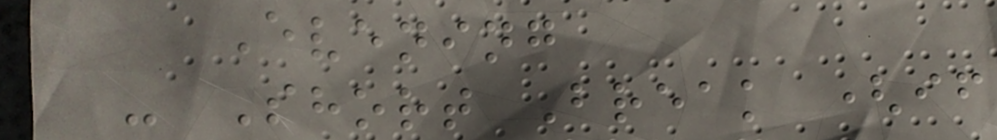Evening
- Short Break (if
